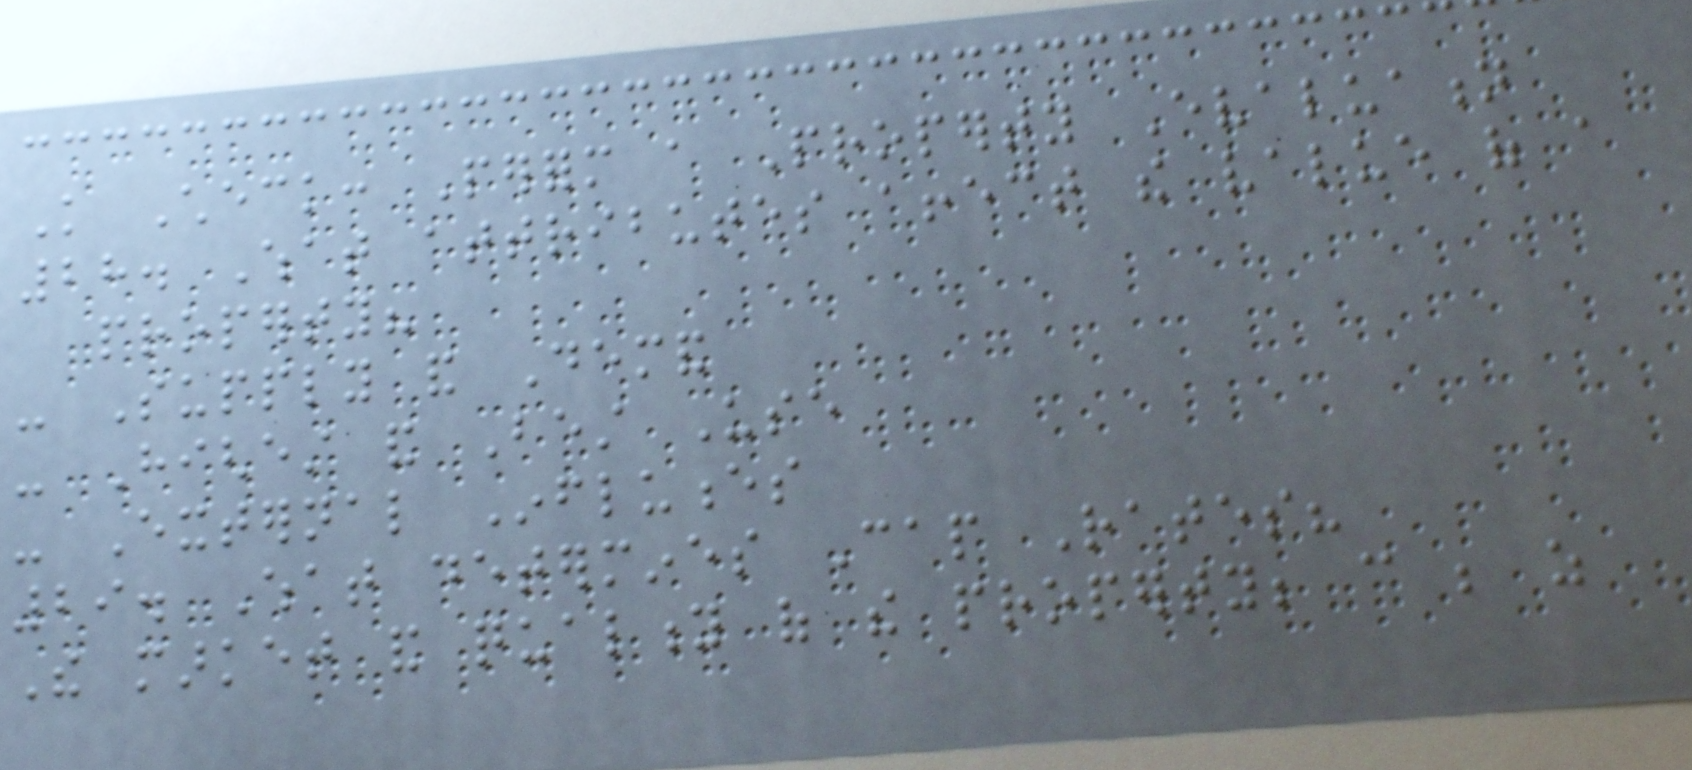Knowledge Check: Perform a Property Evaluation
28. What attributes affect the value of a
property?
- Supply and Demand
- Highest and Best Use
- External Influences
29. What determines Cap Rates?
The market and quality of the property; can be as
